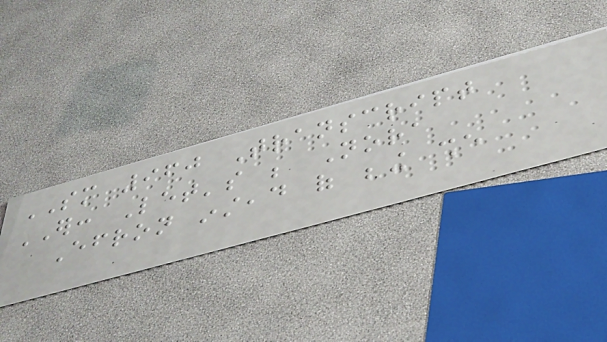SM 960 Transcript
ER: Let's be Nora
Efron instead of being she
